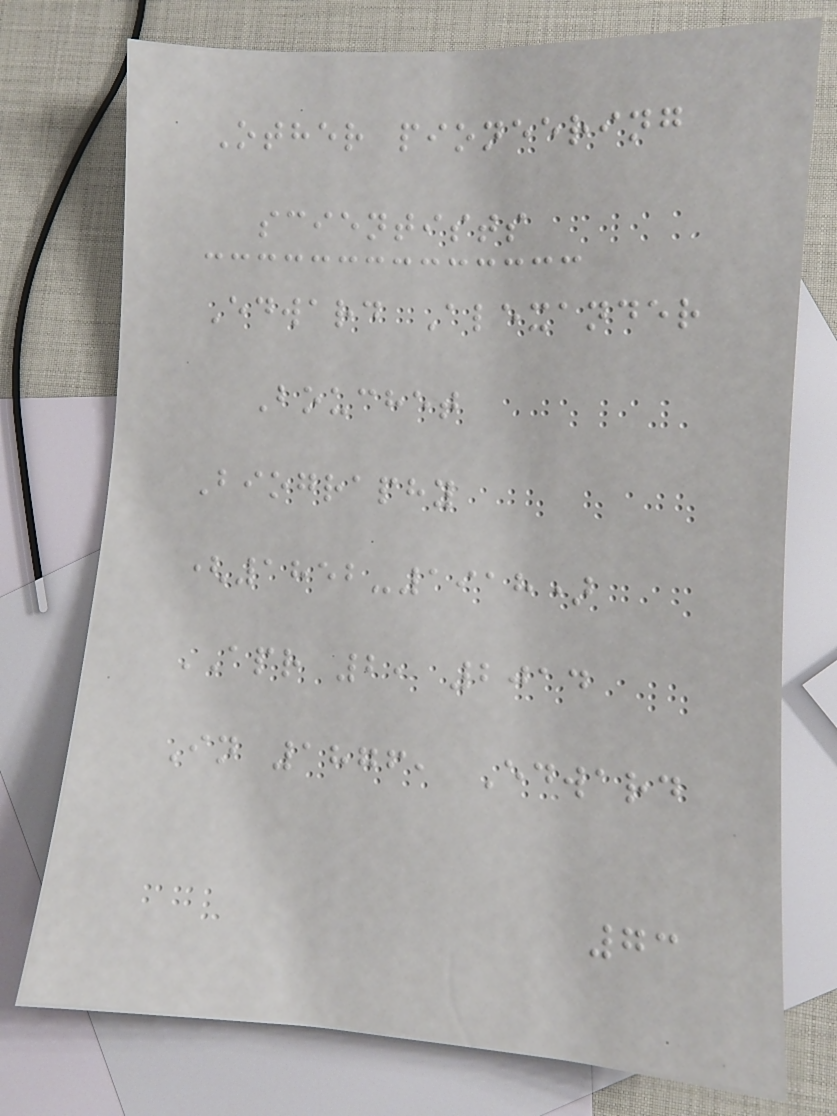Other pioneering
scientists
Edward Alexander
Bouchet
Biography
(1852-1918)
APR 2, 2014
In 1876, Edward
73
